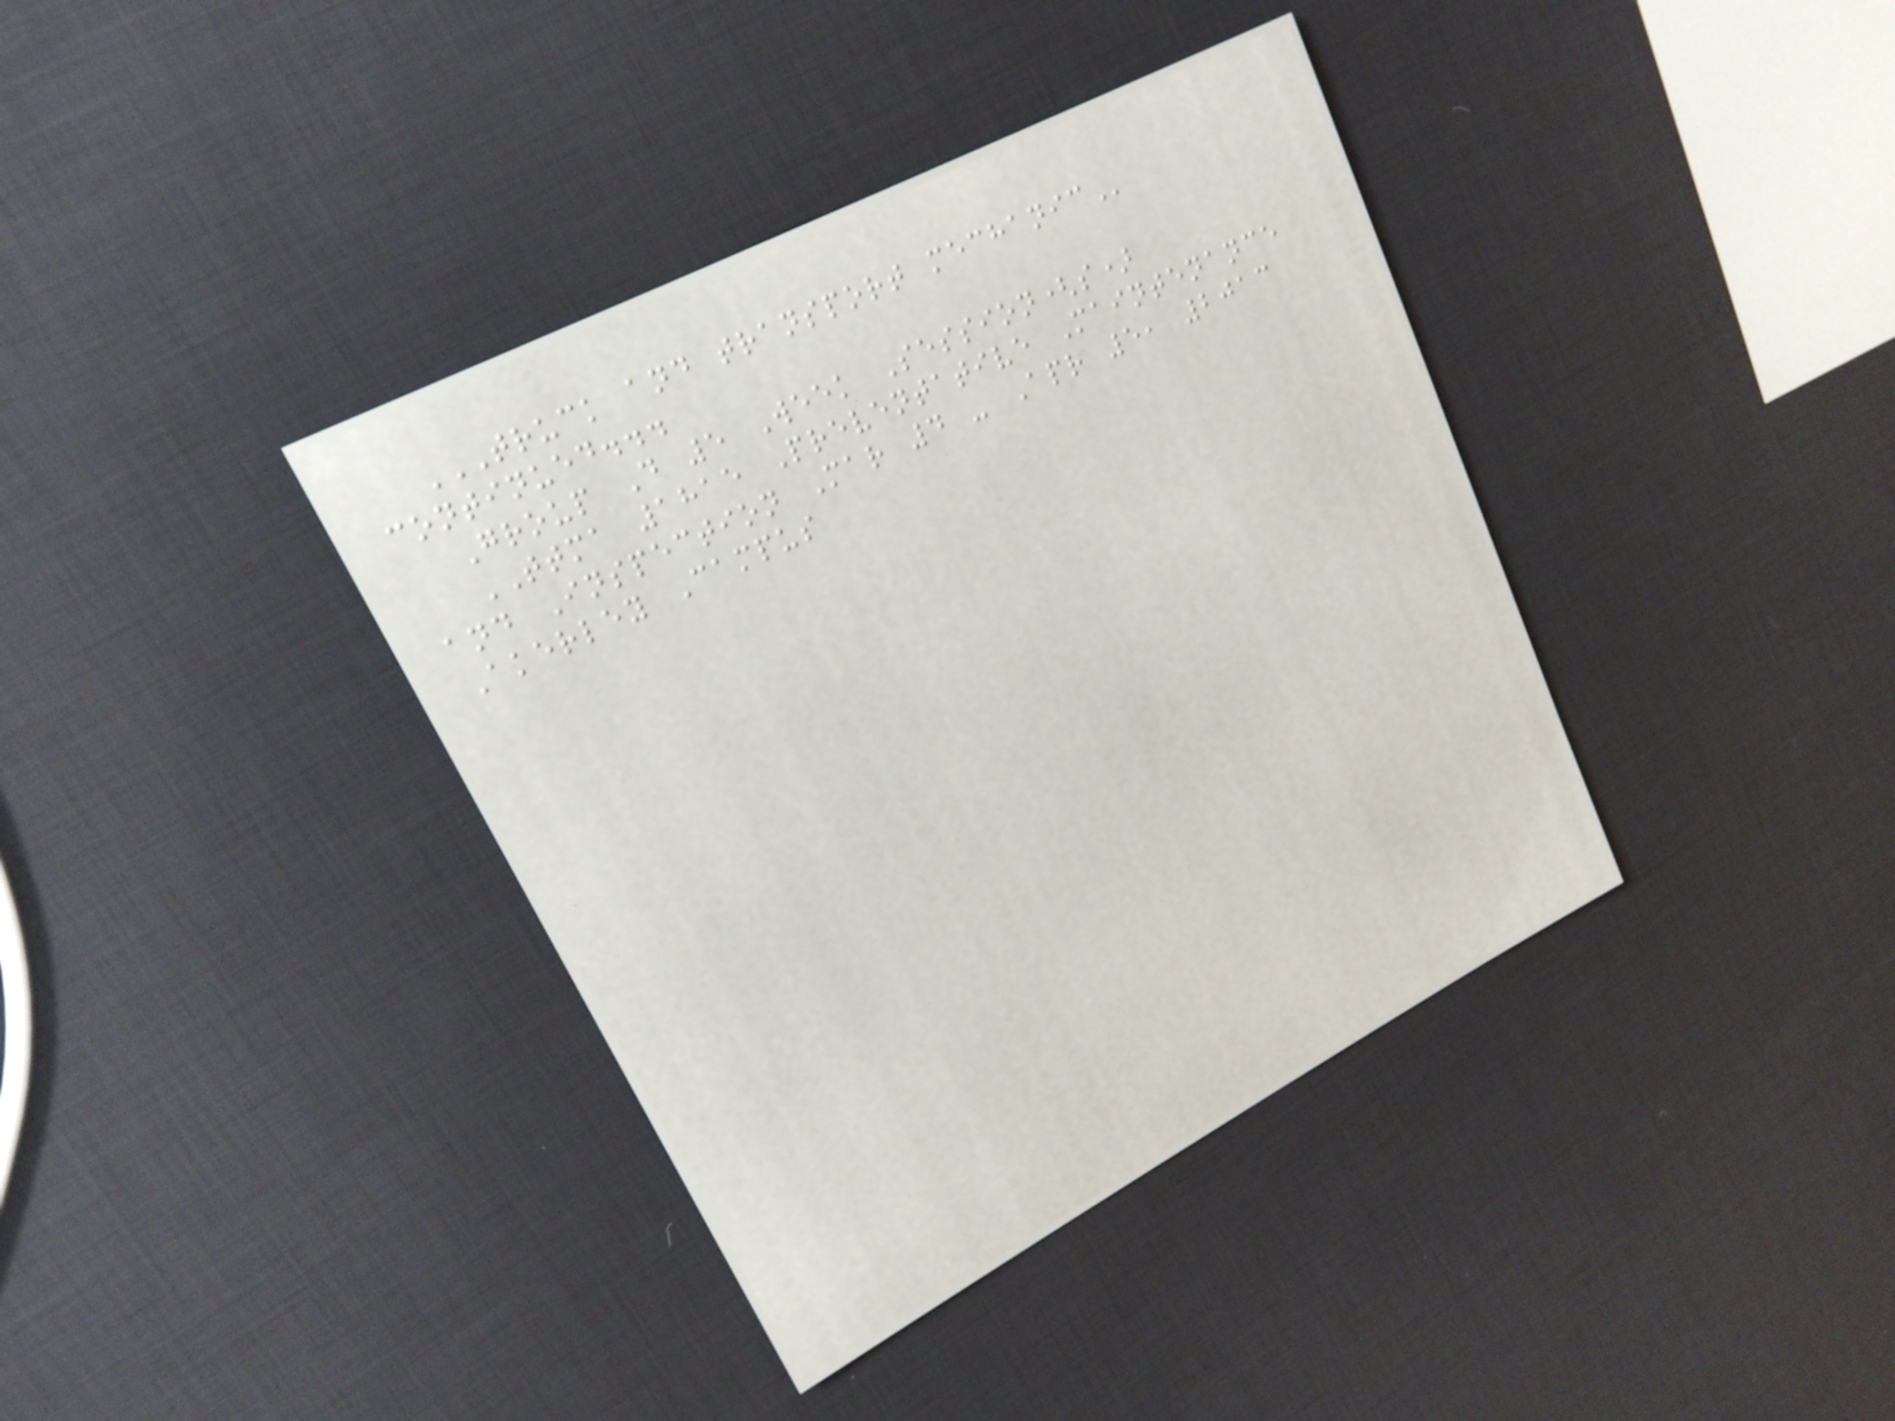TRUCK AND TRANSPORT MECHANIC
continued...
Group D 5 Week Session(s)
TTMA 1815 Preventative Maintenance
and Inspection Mar 4 - Apr 5, 2013
Akerley Campus
